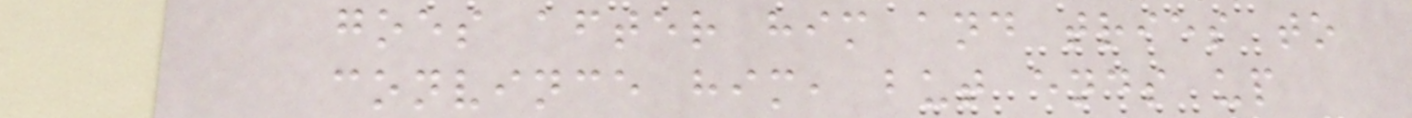goes after him and tries to
convince him, but ends up
